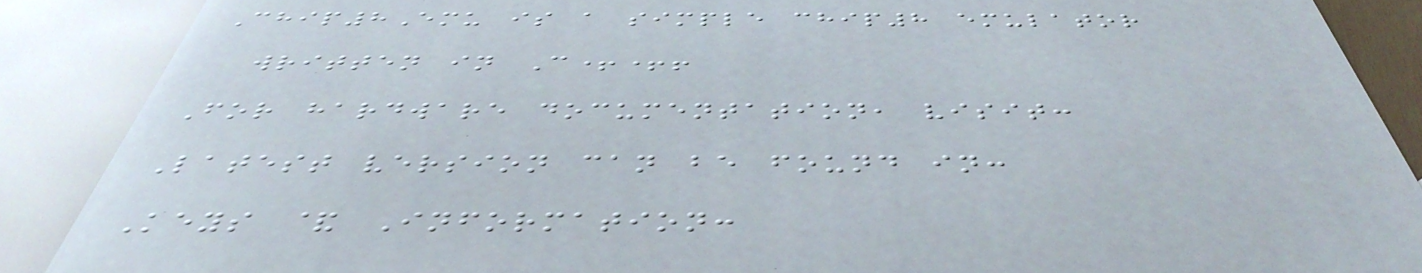Chip8Emu is a simple chip8 emulator
written in C++!
For hardware documentation, visit:
Latest version can be found in:
Keys & Information:
